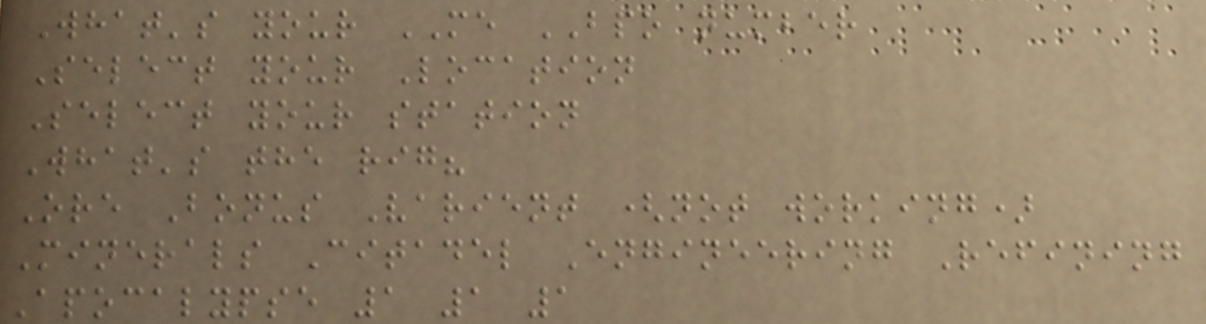What's your ME BPO number
Select your Location
Select your station
What's the rig?
Ore Bonus Varient (not working)
Minerals Citadel Engineering Refining
Apocalypse 1 1 1
